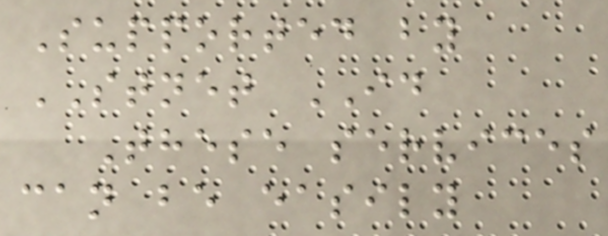Supported by
STNET ID
These services
can be easily
